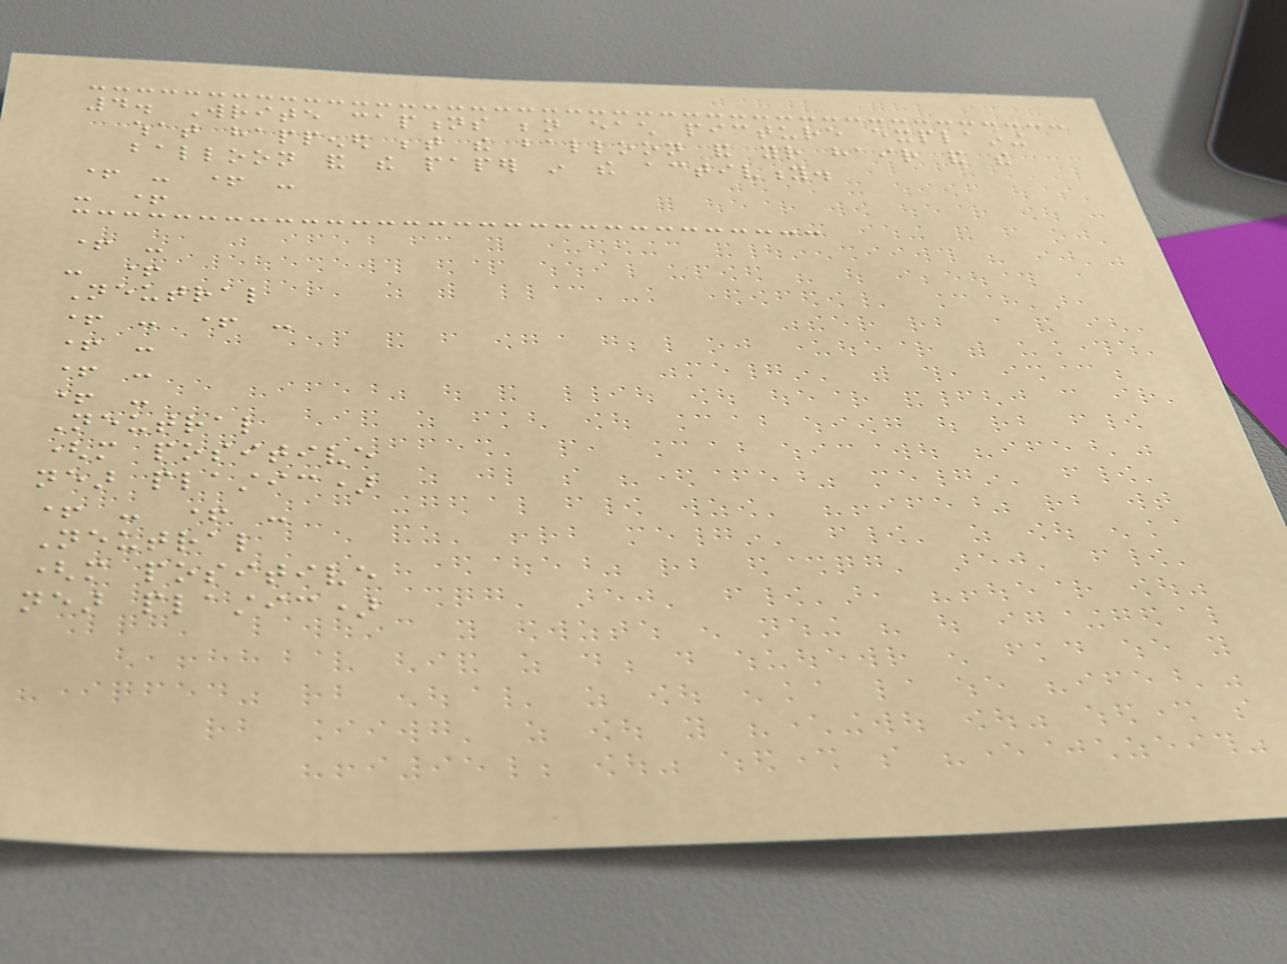4. Write captions beneath each picture explaining
what happened between the balloon and your hair and the
balloon and the paper in the activity.
+ - + -
- +
+ -
- +
Neutral
+ - + -
+ -
+ -
+ -
Neutral
(more positive
near plastic)
+ - + -
Neutral
(more positive
near plastic)
